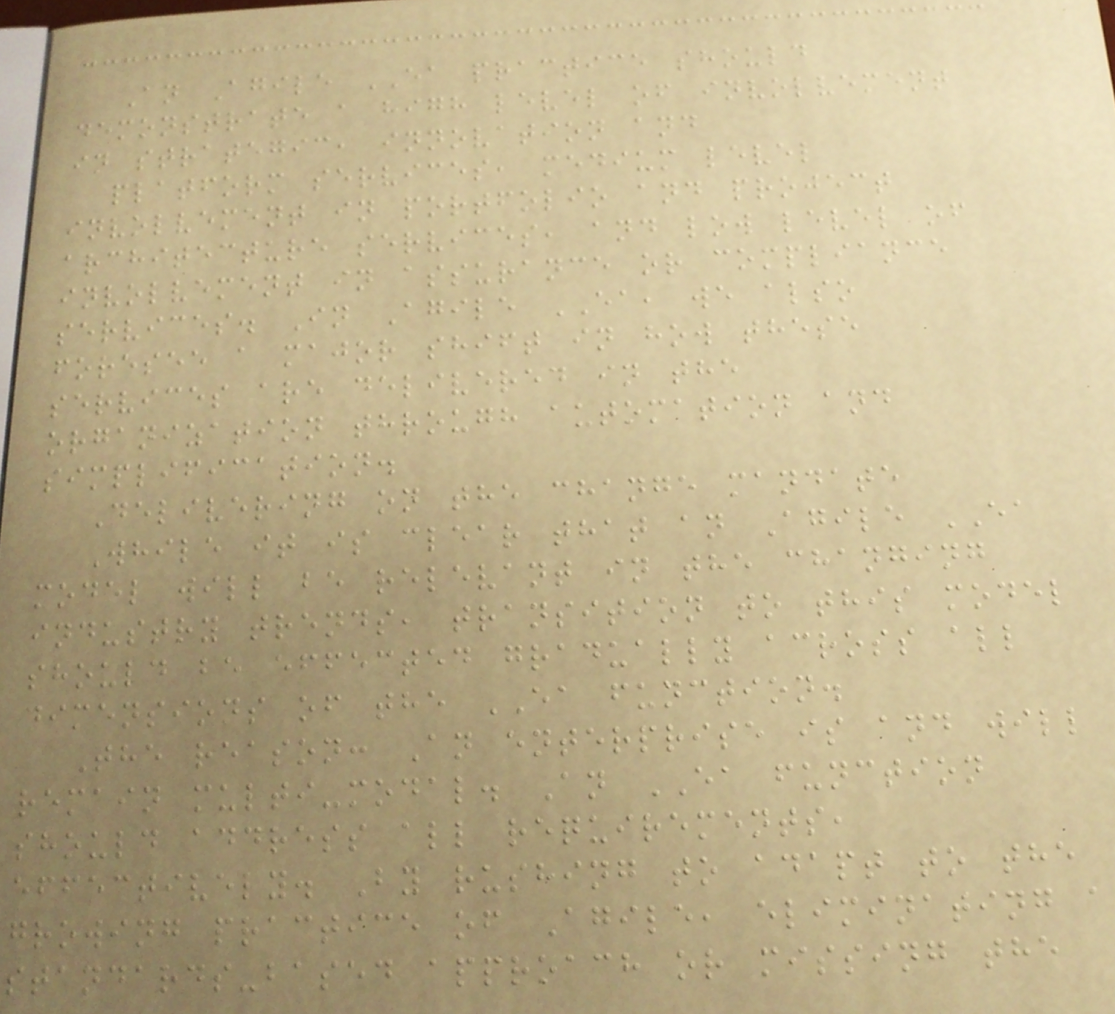An Agile EA practice should
demonstrate a high level of involvement
in strategic, innovation and
platform services, medium level
involvement in portfolio and project
architecture services, and low level of
involvement in assurance or compliance
services. In Agile EA, we also
foresee a major shift in how these
services are delivered in the
organization through automation and
simplification.
Delivering on the change mandate
While it is clear that an Agile EA
model will be relevant in the changing
industry trends, transition to this model
should be effected gradually across all
dimensions of the EA function.
The reason: An enterprise is and will
remain multi-modal. An EA function
should address all requirements,
effectively. By rushing to adapt to the
growing practice of Agile, eliminating a
standards-based approach or missing the
